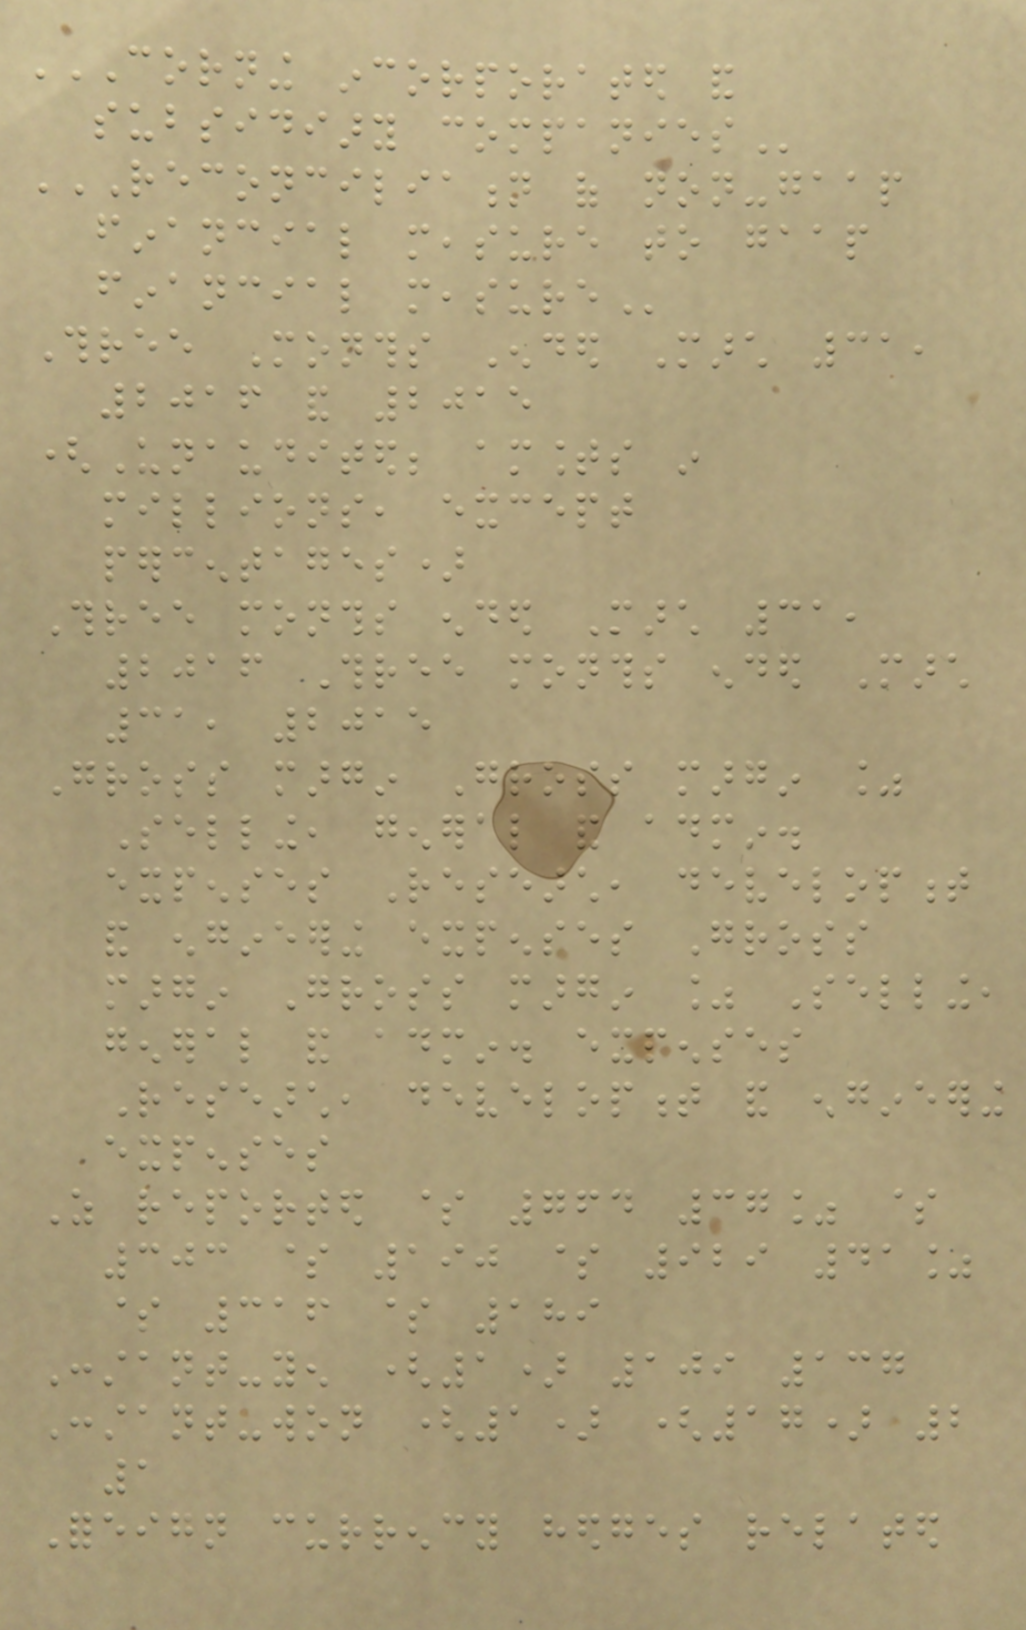CORNING INCORPORATED AND
SUBSIDIARY COMPANIES
RECONCILIATION OF NON-GAAP
FINANCIAL MEASURE TO GAAP
FINANCIAL MEASURE
Three Months Ended March 31,
2016 and 2015
(Unaudited; amounts in
millions, except
percentages)
Three months ended March 31,
2016 Three months ended March
31, 2015
Gross margin Gross margin %
Selling, general and admin.
expenses Research, development
and engineering expenses Gross
margin Gross margin % Selling,
general and admin. expenses
Research, development and engineering
expenses
As reported $ 764 37% $
303 $ 190 $ 929 41%
$ 316 $ 189
Constant-yen (1) 109 137
Constant-won (1) (17) 2
1
Foreign currency hedges related
